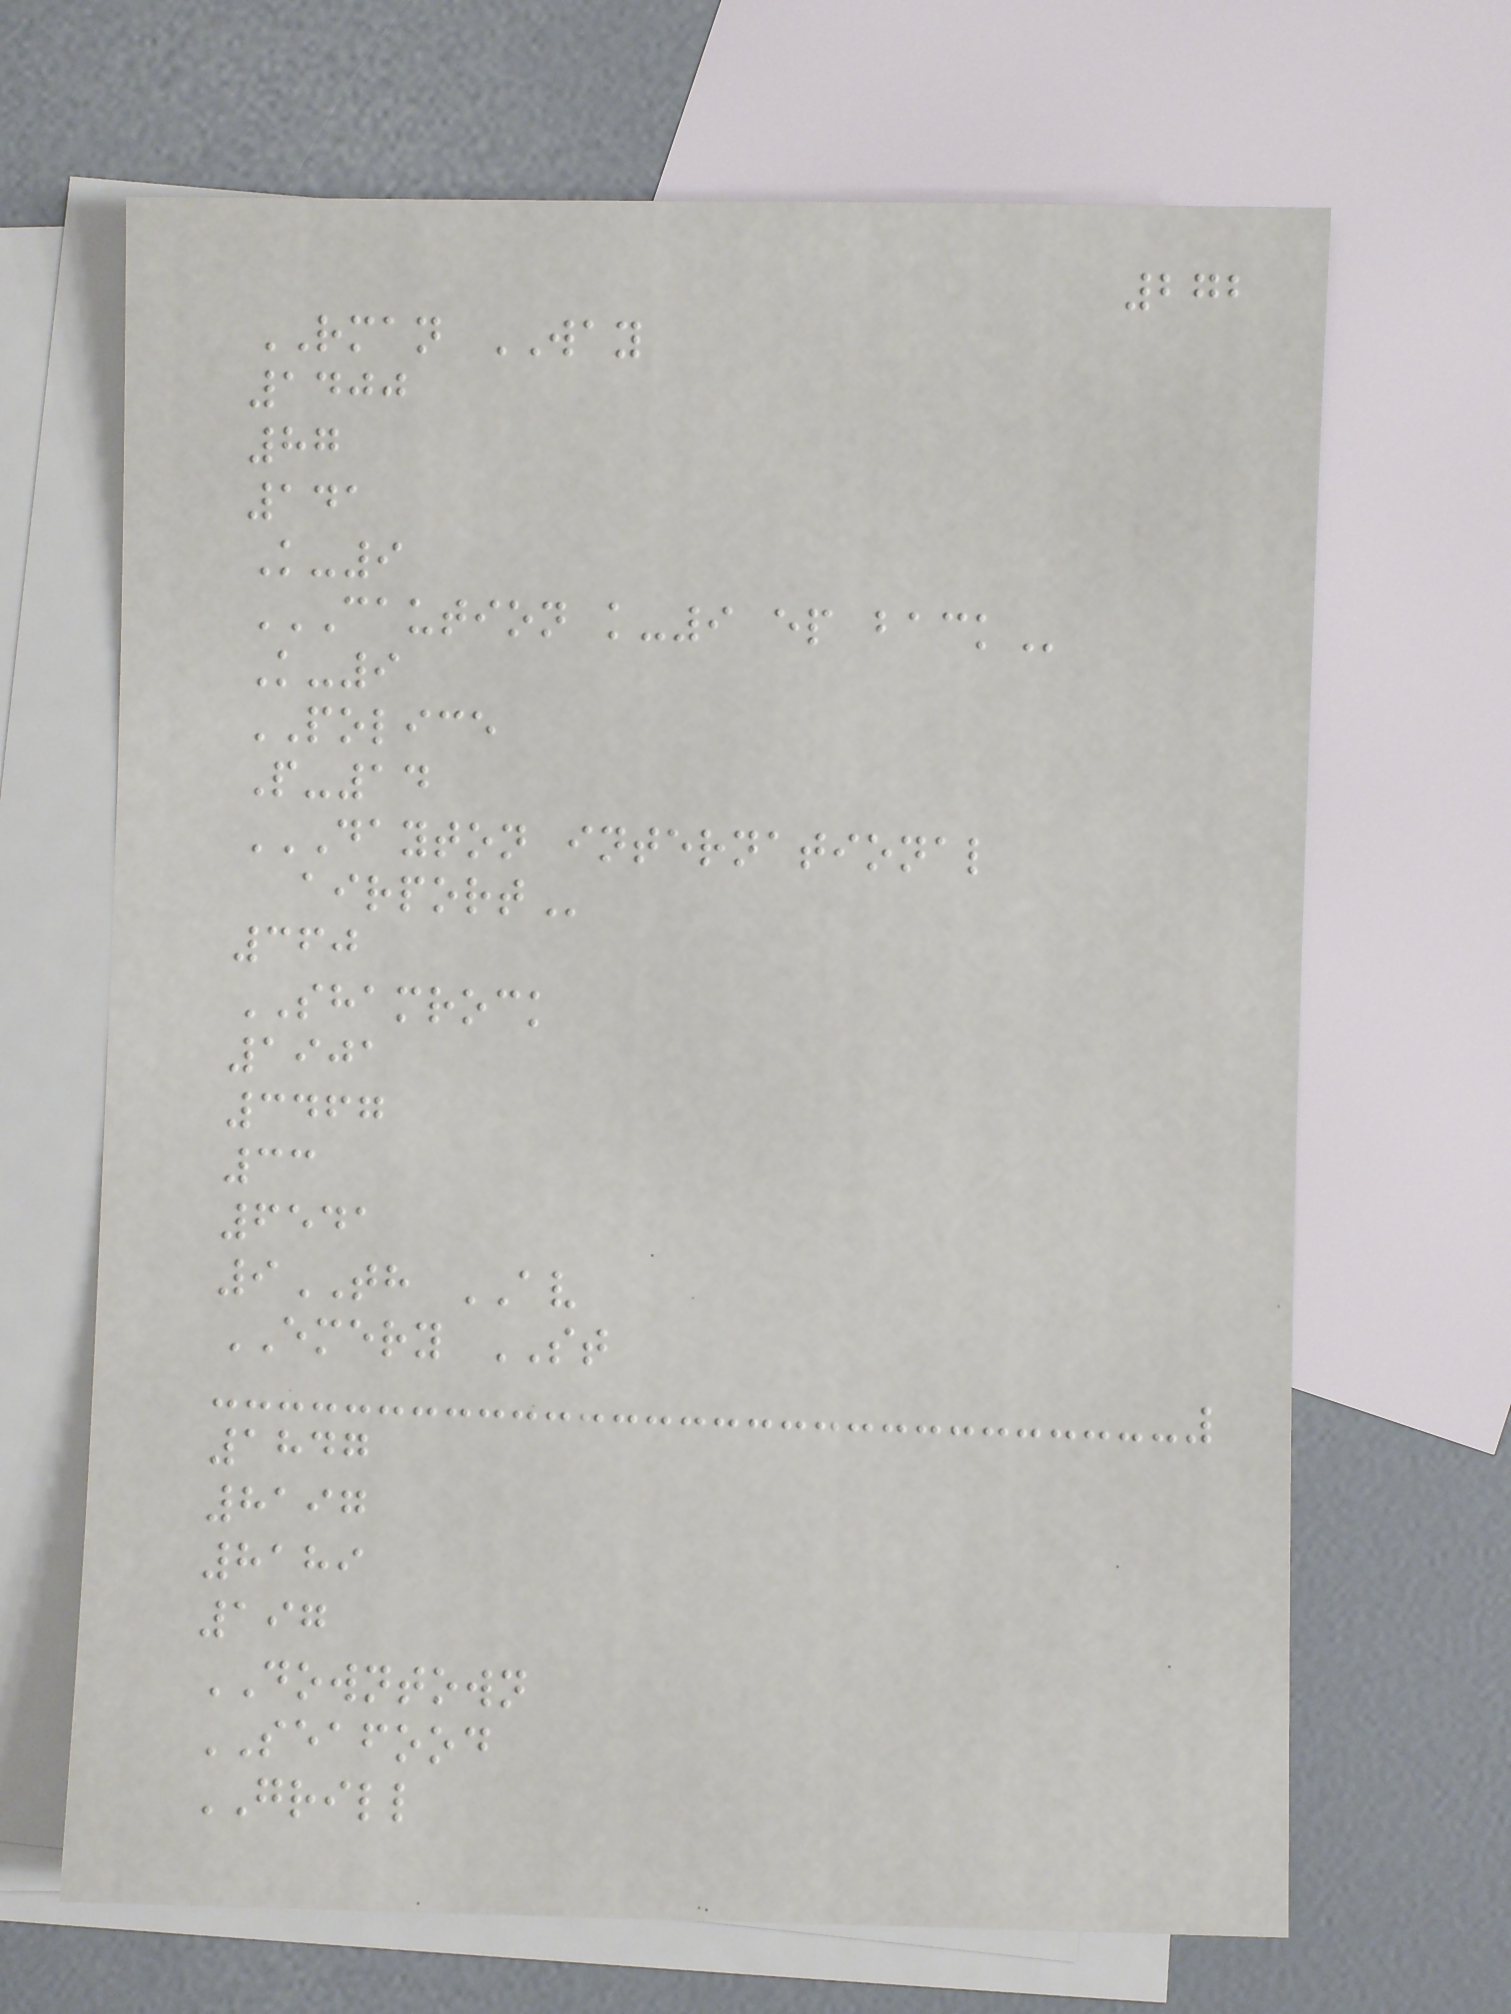272
RMAN WAY
1400
87
141
K-9
CAUTION K-9 EP BACK
K-9
POLICE
P-14
DAYTON INTERNATIONAL
AIRPORT
360
SHAMROCK
1901
3467
33
6541
9TH AV
EMERY ST
1847
8197
8189
197
DOWNTOWN
SEAFOOD
GRILL
